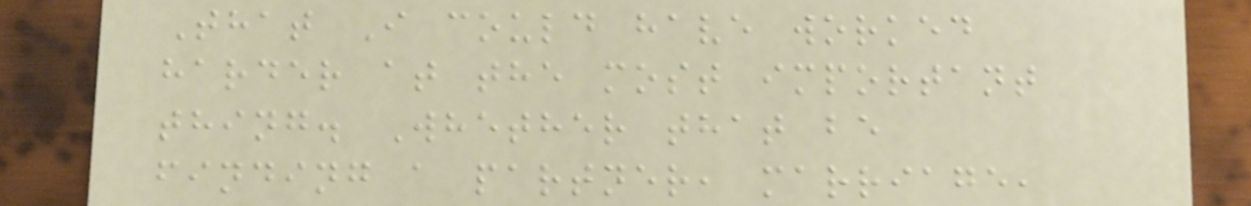That I could have worked
harder at the most important
thing. Whether that be
finding a partner, marriage,
